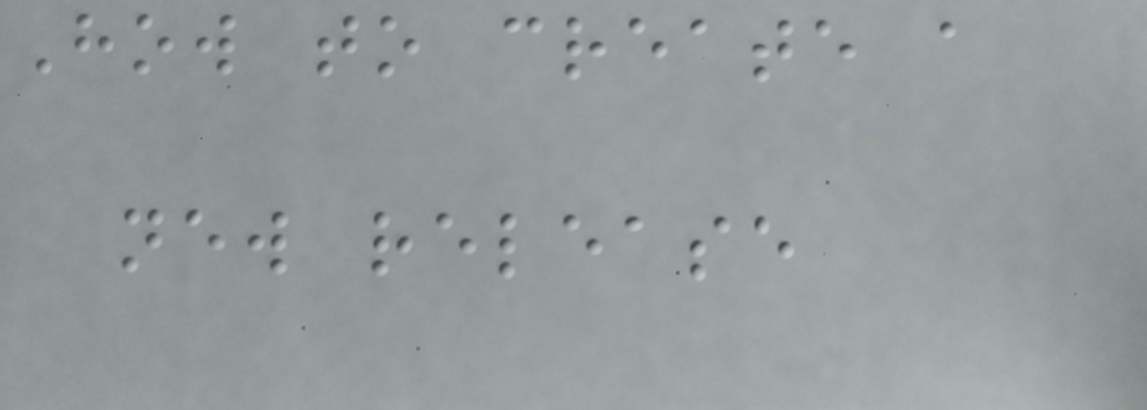How to create a
new release
